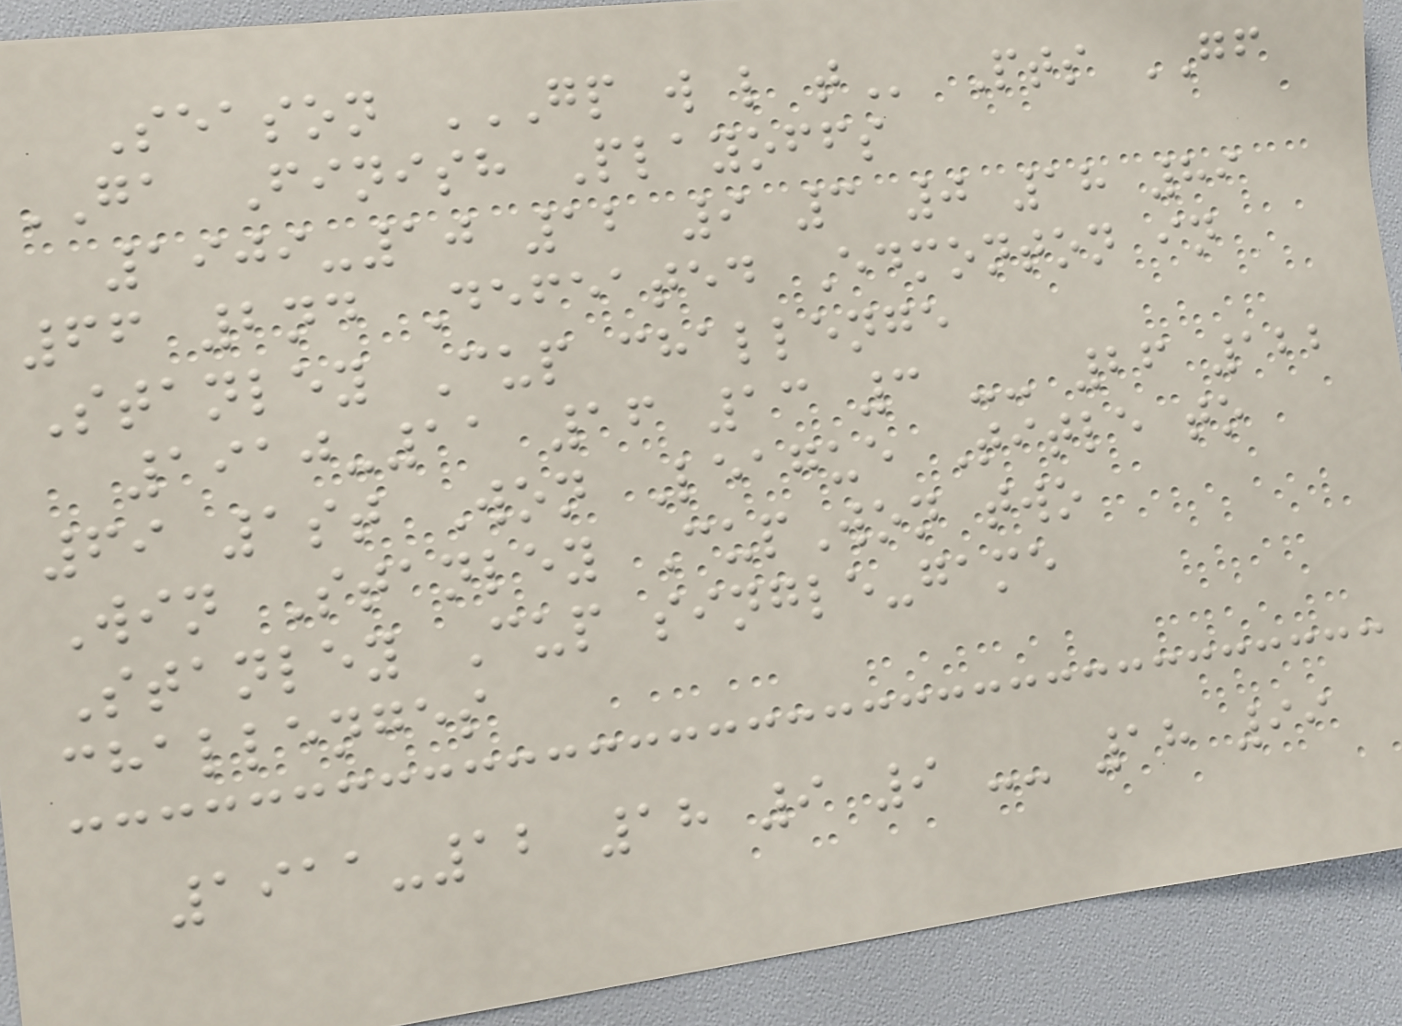Season GP W L T Pts GF
GA Finish Playoffs
1909-10 12 9 3 0 18 89
66 2nd Defeated Edmonton in
Stanley Cup challenge
1910-11 16 13 3 -- 26 122
69 1st Won League Title to
Win Stanley CupWon two
Stanley Cup single-game
challenges
1911-12 18 9 9 -- 18 99
